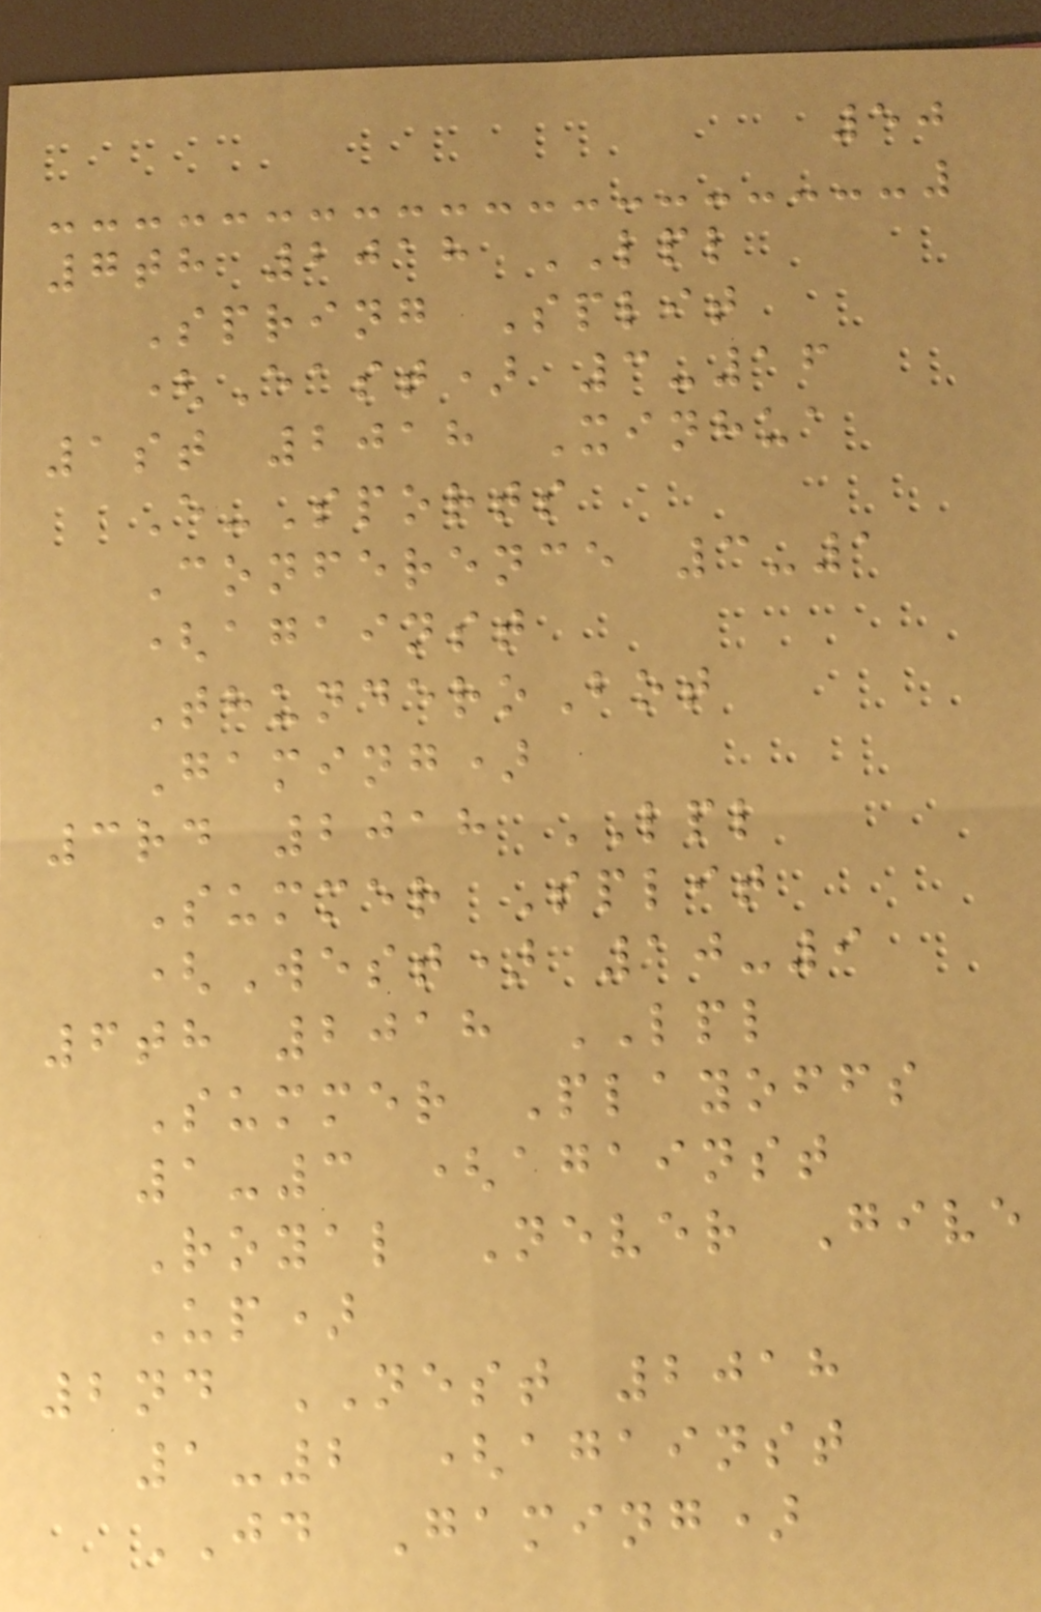50
7th 2018 LPL
Spring Split
(East) 3-16
1st 2018 Xinhua
E-Sports
Conference 3-1
(against
ThunderoBot
Gaming)
3rd 2018 LPL
Summer Split
(West) 10-9
6th 2018 LPL
Summer Playoffs
1-3 (against
Royal Never Give
Up)
2nd NEST 2018
1-2 (against
JD Gaming)
